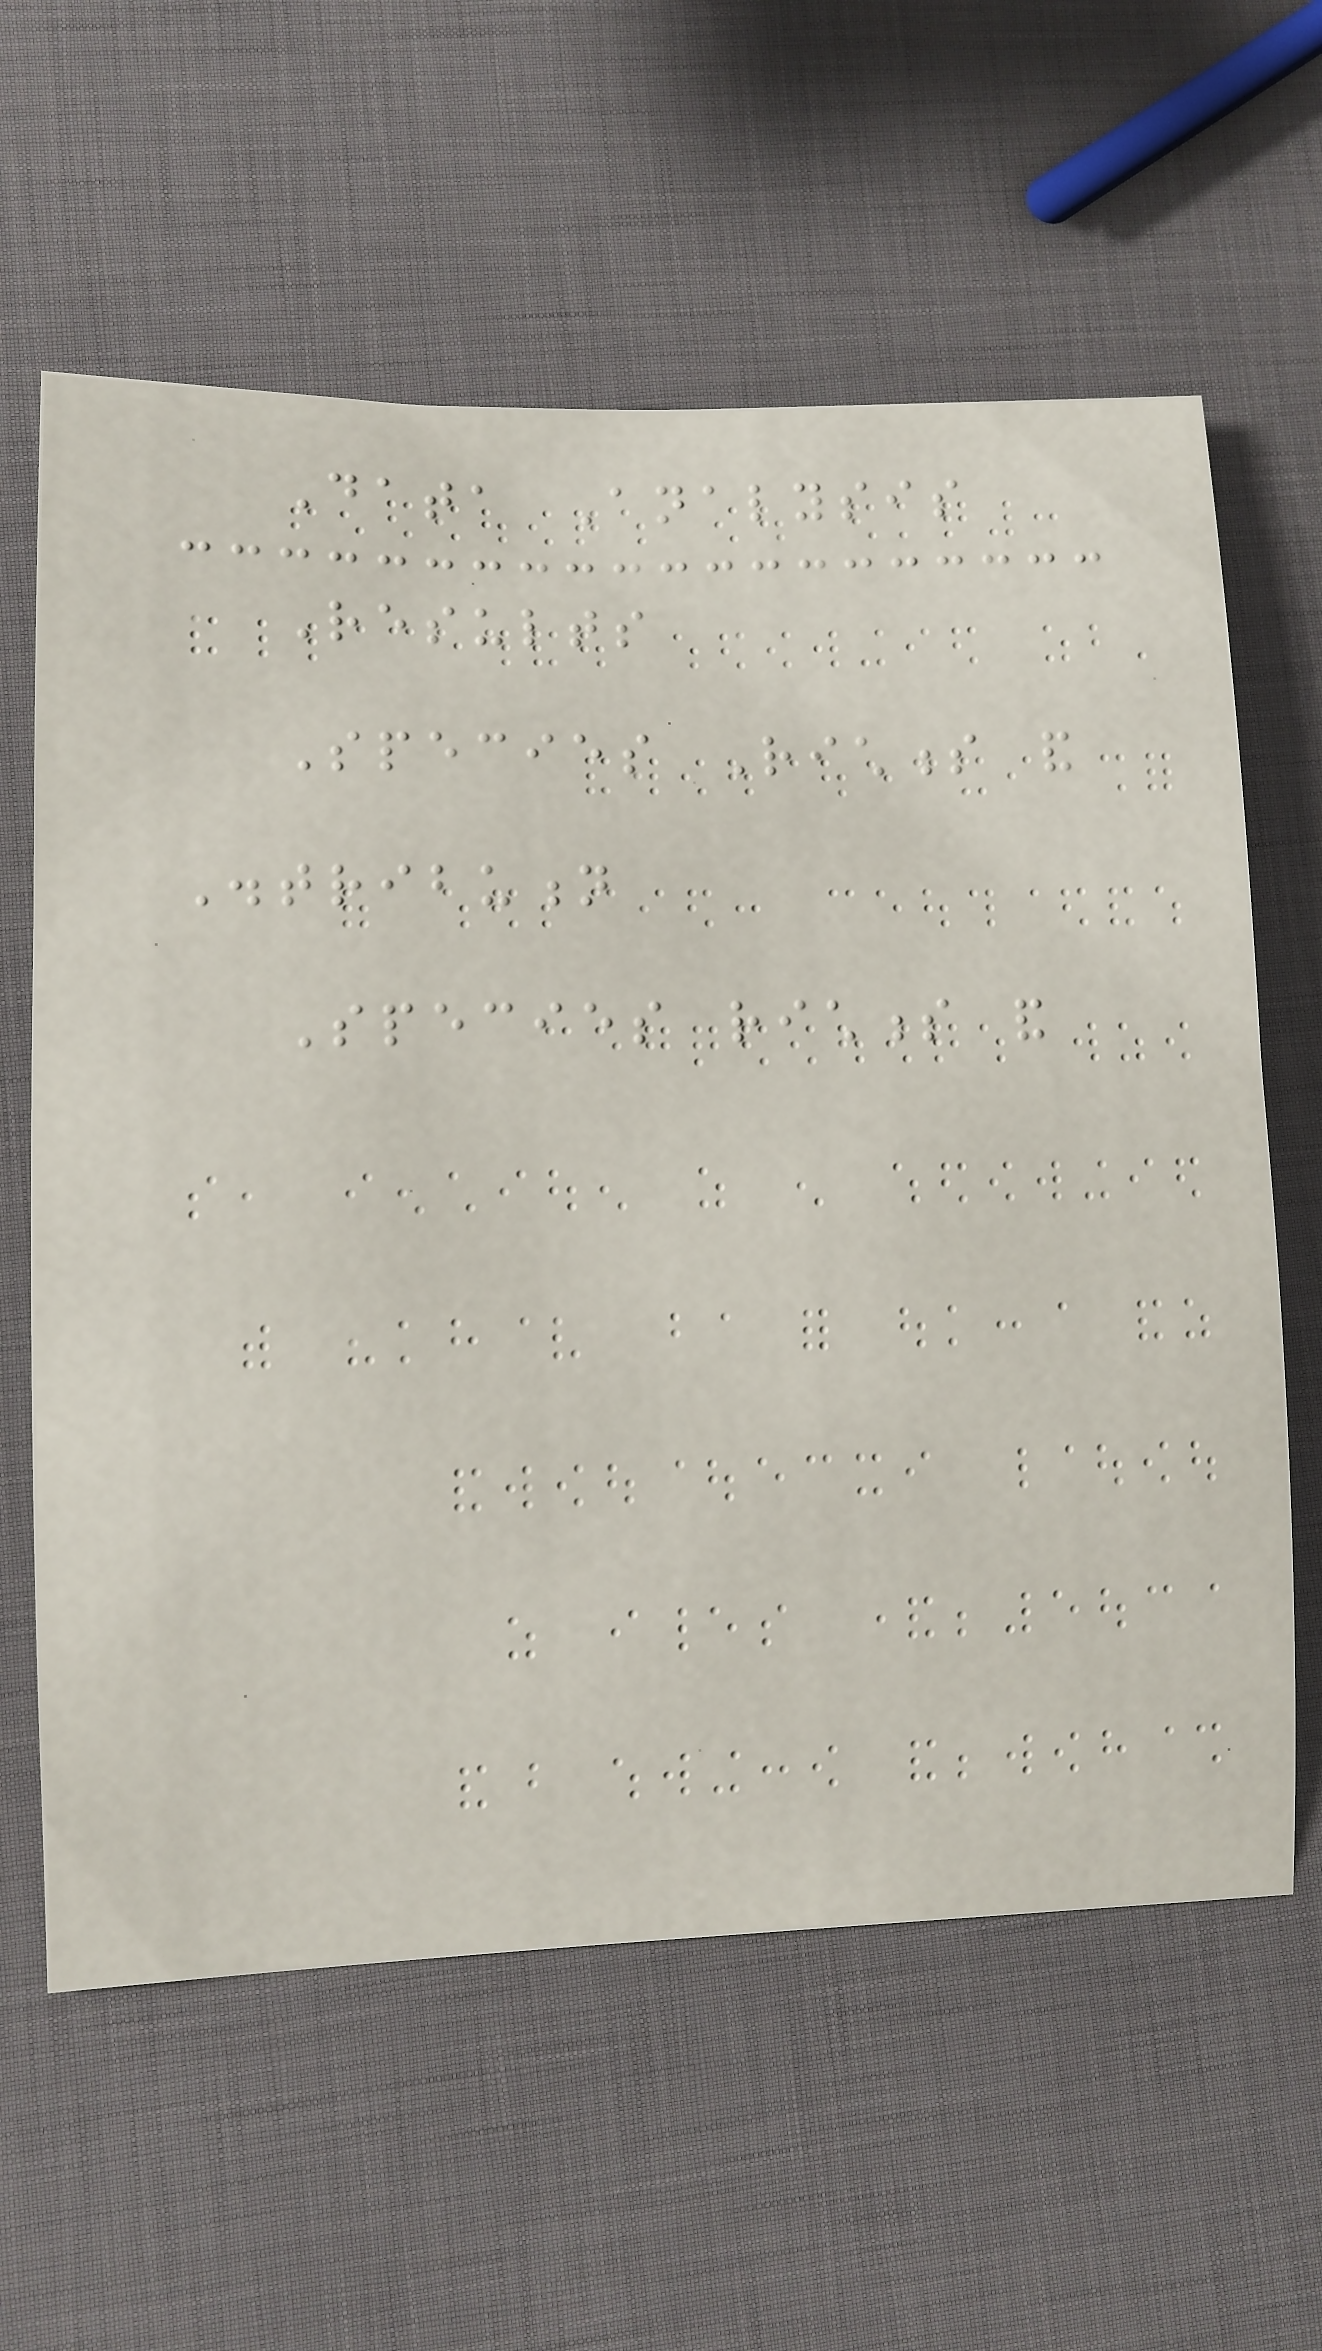Data Analysis
Results
Species Richness and
Distribution
Species richness and
